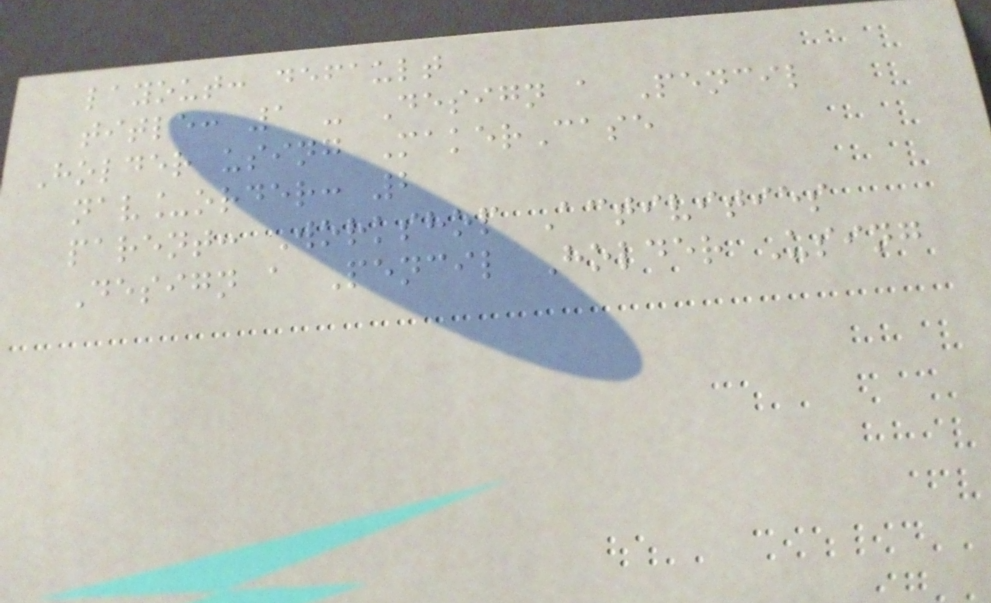layout: default
title: 1 - Design a Pencil
Holder using MakerCase
nav_order: 2
parent: Workshop Activities
Design a Pencil Holder Using
